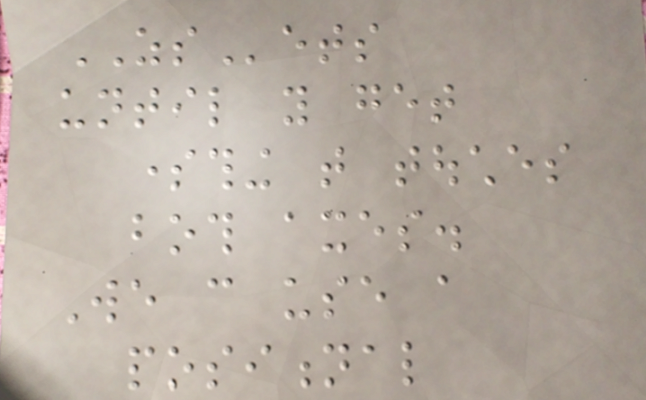ZSets
until you get
something that touches
both axes.
We can use a
positional
